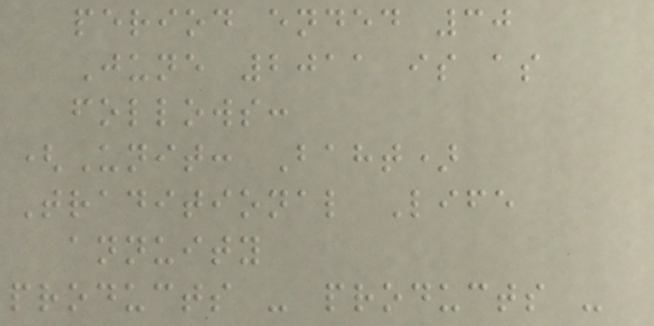period ended 30
June 2011 is as
follows:
(Unit: Baht)
Traditional Life
annuity
products - products -
